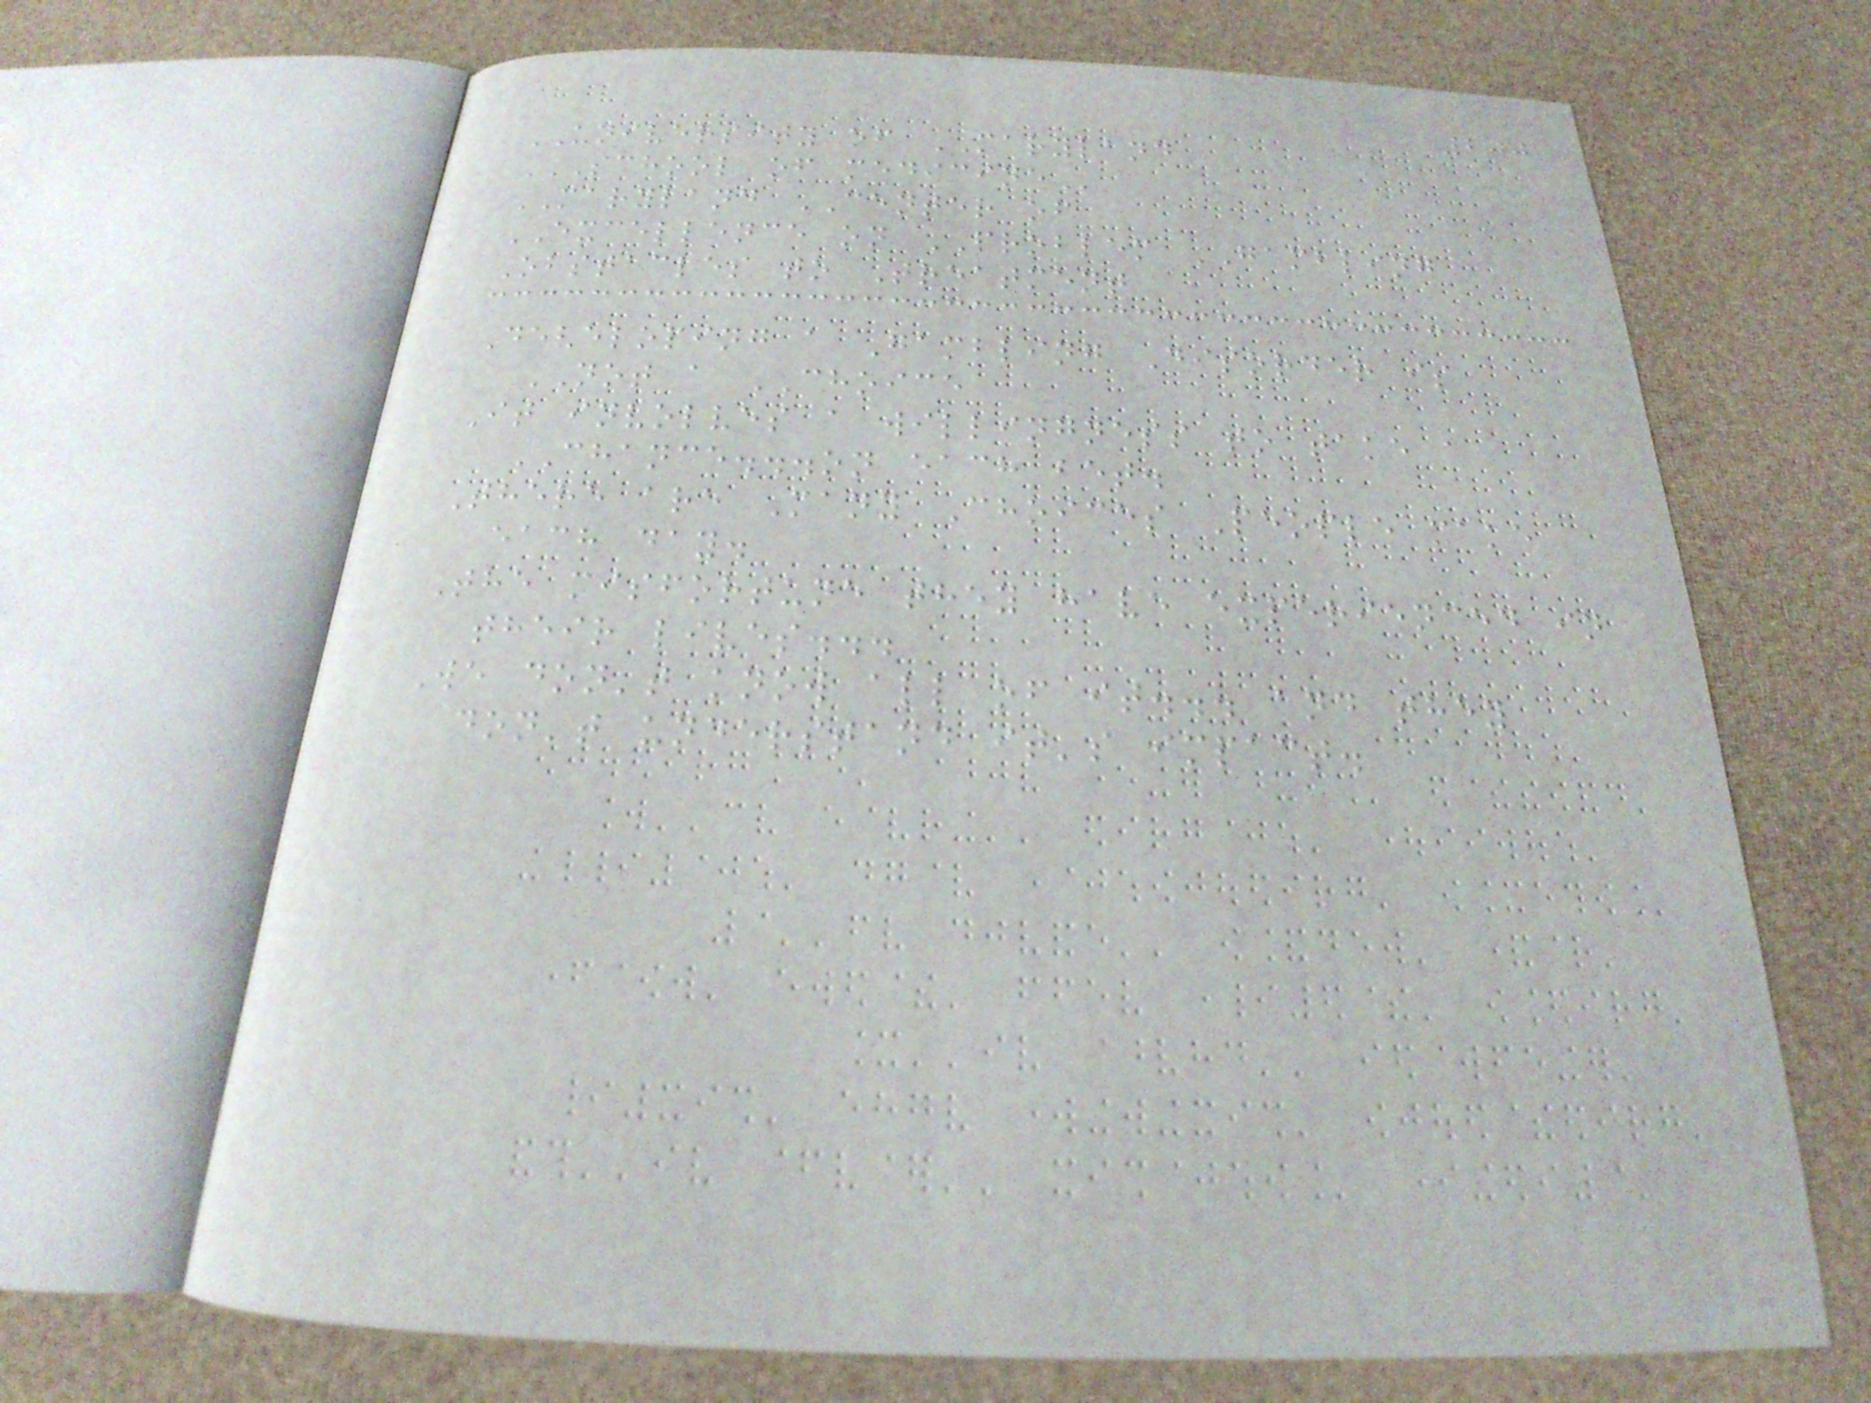200
UNIVERSITY of MARYLAND
SCHOOL OF MEDICINE
MARYLAND CENTER of
EXCELLENCE on PROBLEM GAMBLING
Obstacles to Treatment
Developing a Gambling Disorder is
NOT a CHOICE
It involves a willingness to take a
CHANCE...on each bet.
There are Many Choices People make
each day.
The misfortune they have experienced in
their lives...
We don't know all of it... and they
don't understand it's impact.
